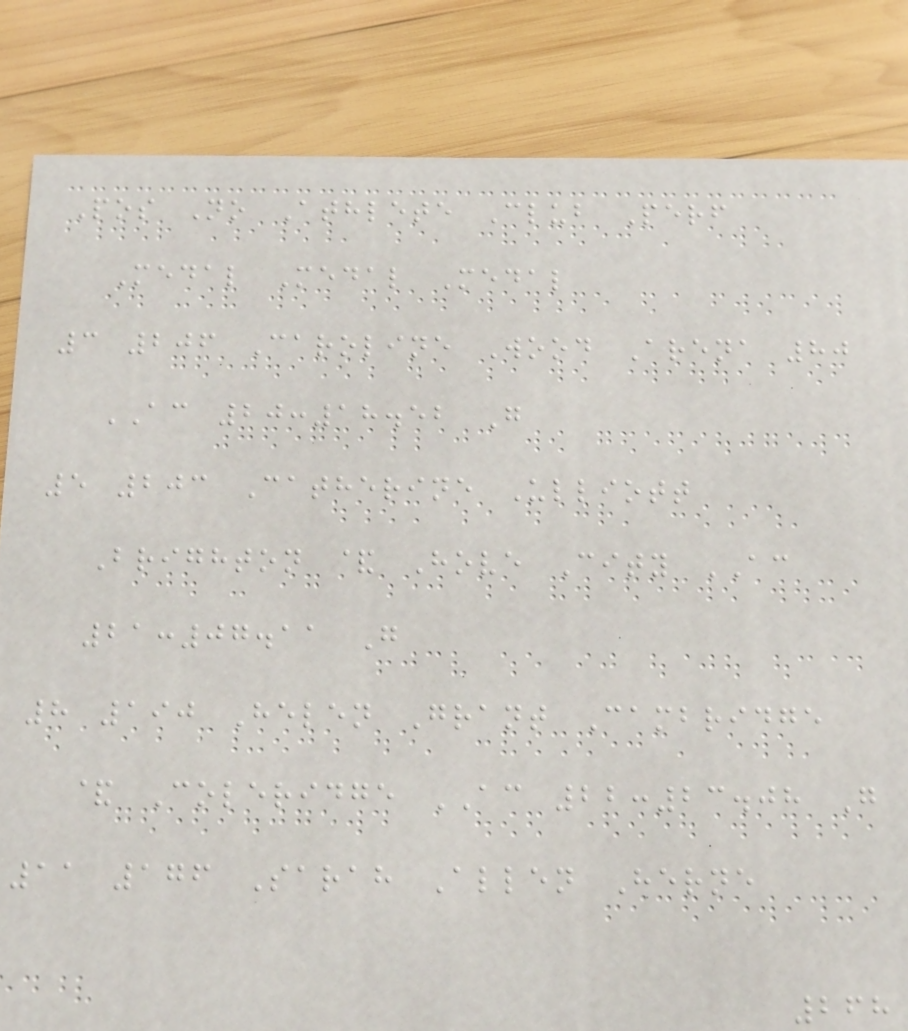Pos No Athlete Club Perf
Medal Medal Medal
3 206 Caroline Wood Arena 80
AC 20:18.52 G
5 203 Catherine Ulliott
Brighton & Hove City AC
21:07.11 G
8 190 Helen Grant Cambridge
& Coleridge AC 22:23.08 G
11 176 Sarah Allen Herne
268
